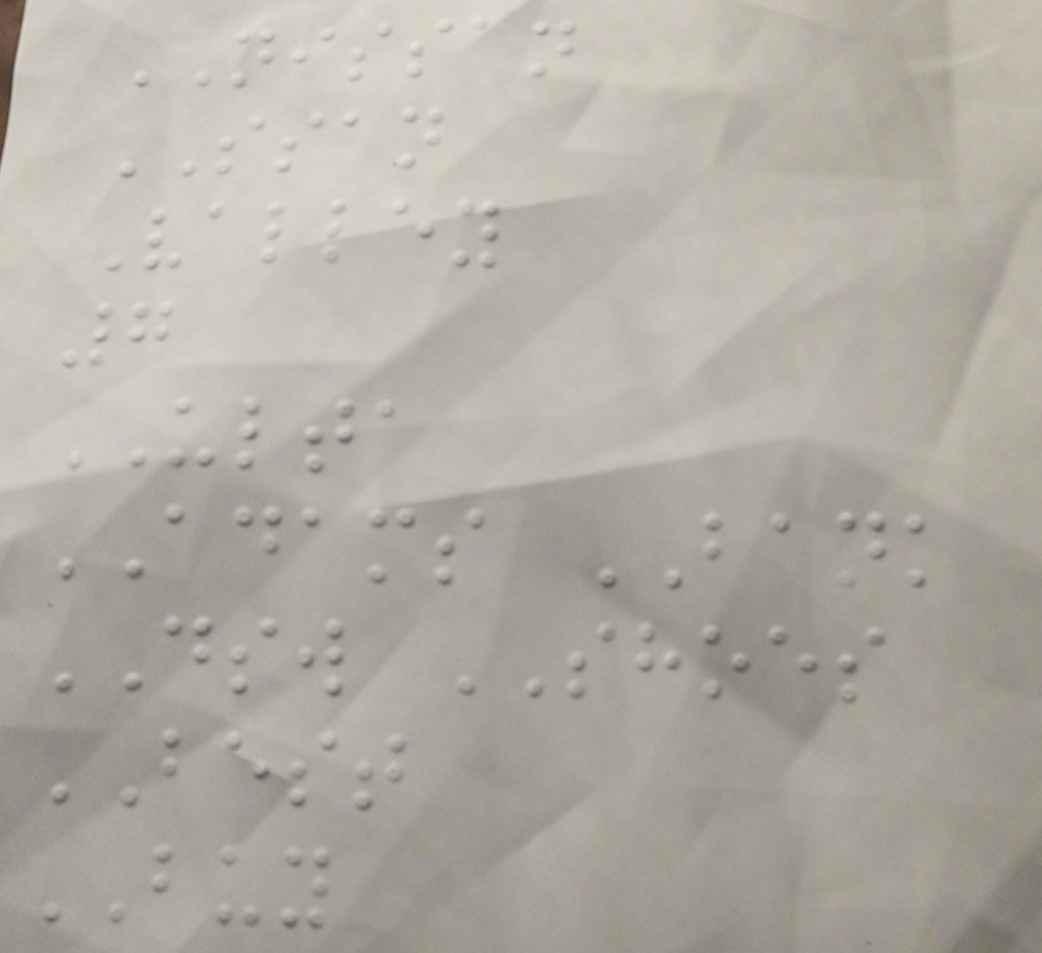NISSAN
SSAN
Valley
7
ULTA
ADAMS BANK
DSW SHOES
BEST
BUY
